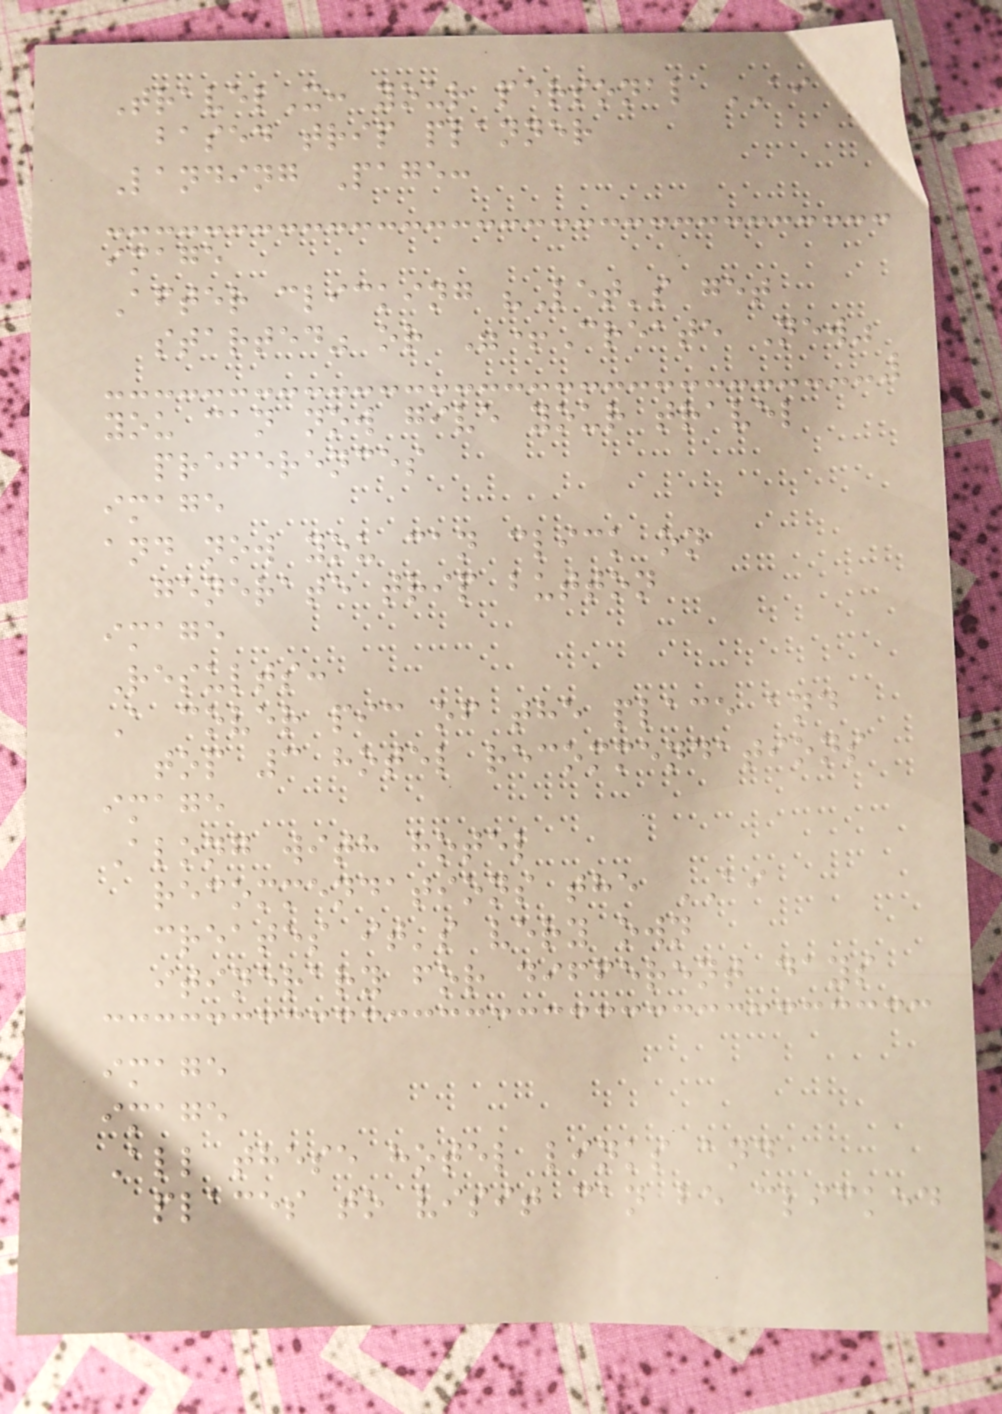TravelX: your personal AI
based trip planner
Landing Page:
image
After clicking "Let's get
started" or "+Create New"
you can now give your travel
preferences
image
and now you can click on
generate trip button
image
Results:
A cover pic of the place and
top 3 hotel recommendations
image
Along with hotel
recommendations the AI
creates it's very own
itinerary for different days
image
image
All these hotel links and
places to visit can be clicked
